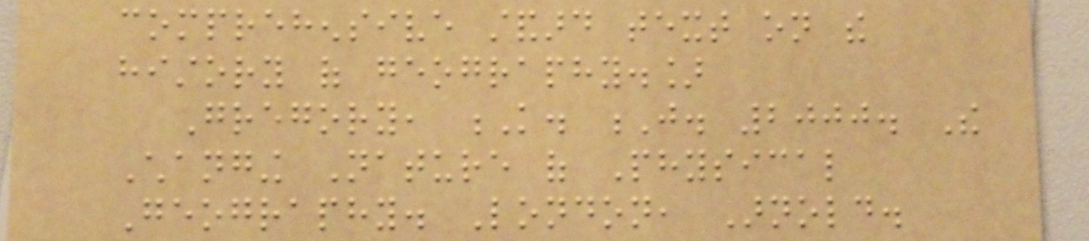comprehensive standard text on the
history of geography.]
Gregory, K. J. 2000. The
Changing Nature of Physical
Geography. London, Arnold.
